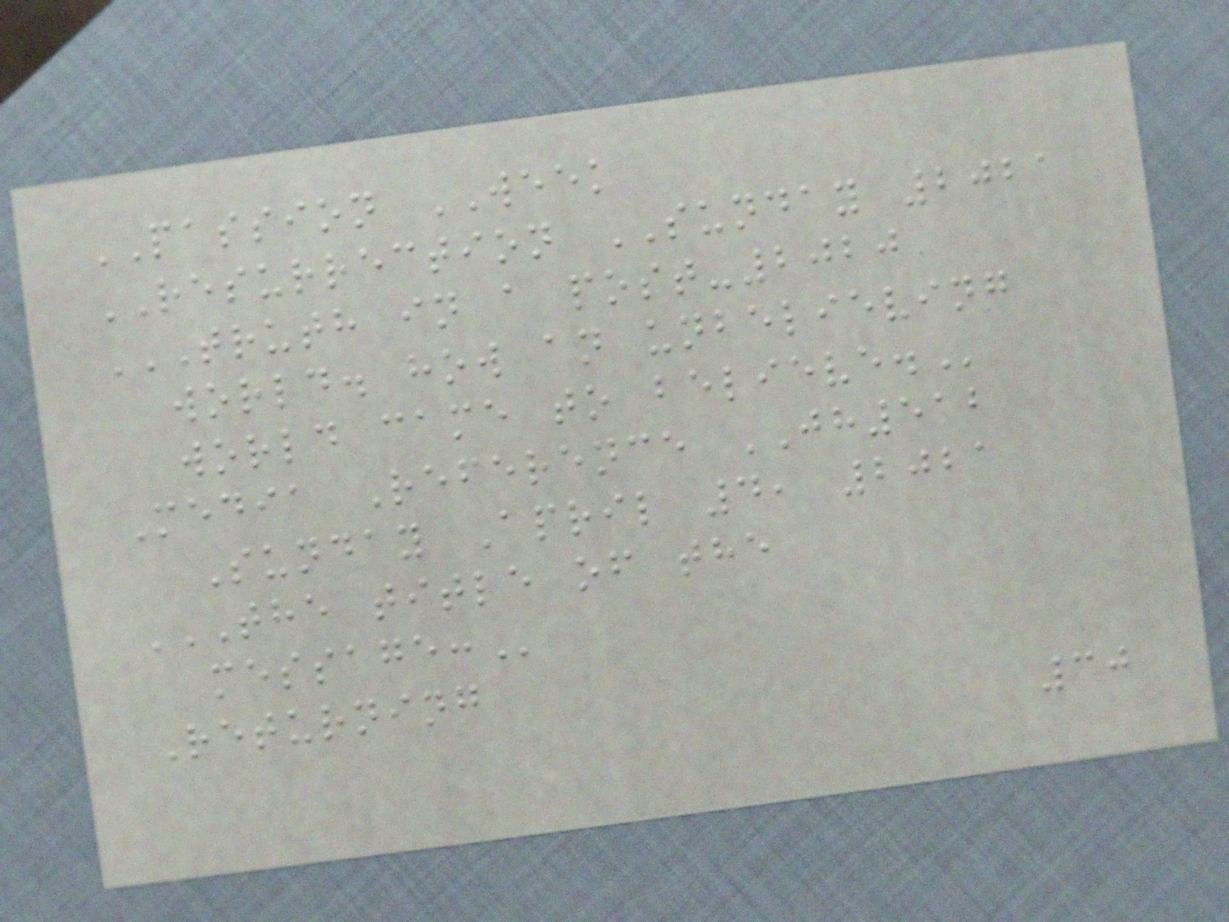PASSION WEEK
RESURRECTION SUNDAY 2021
TRUTH IN A POST-2020
WORLD. HOW AN UNBELIEVING
WORLD CAME TO BELIEVE.
Media Reference JH512
Sunday April 4, 2021
THE TITLE OF THE
MESSAGE:
Returning
30
